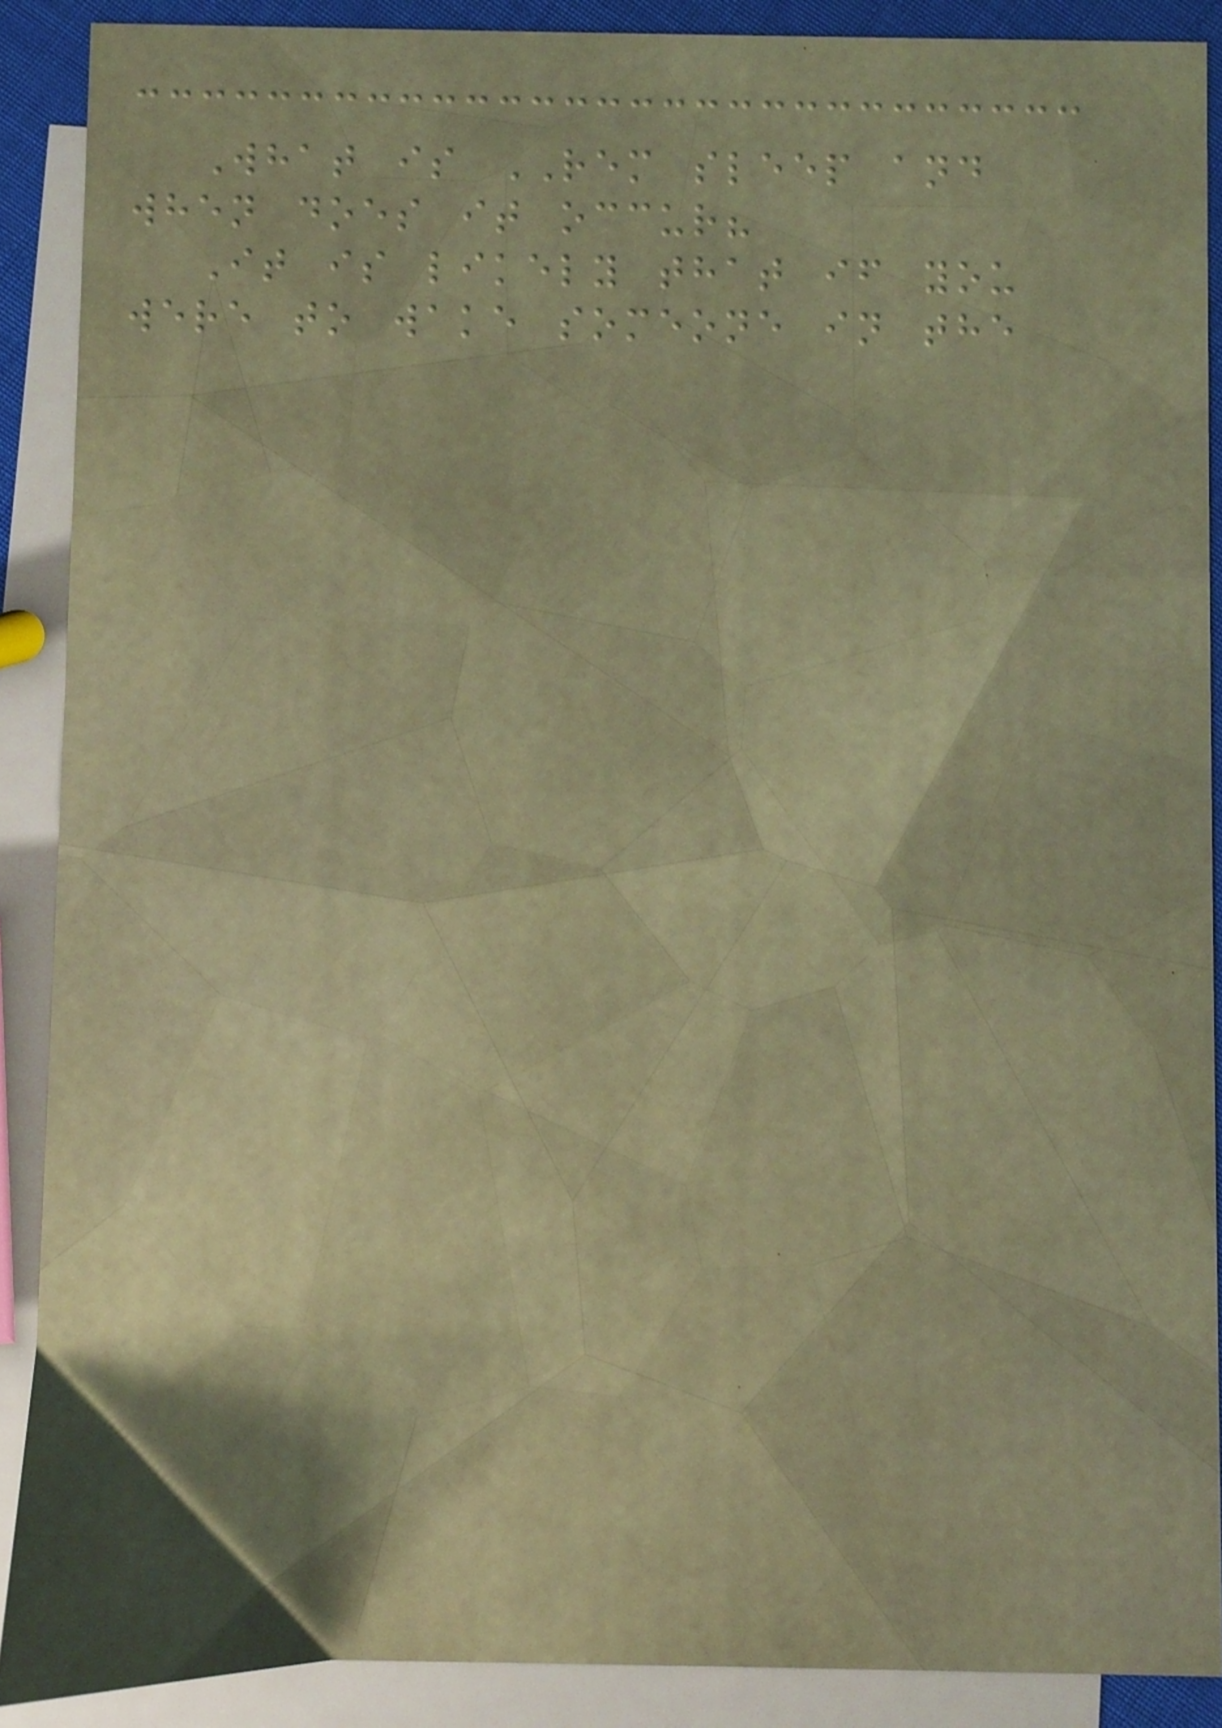What is REM sleep and
when does it occur?
It is likely that if you
were to wake someone in the
